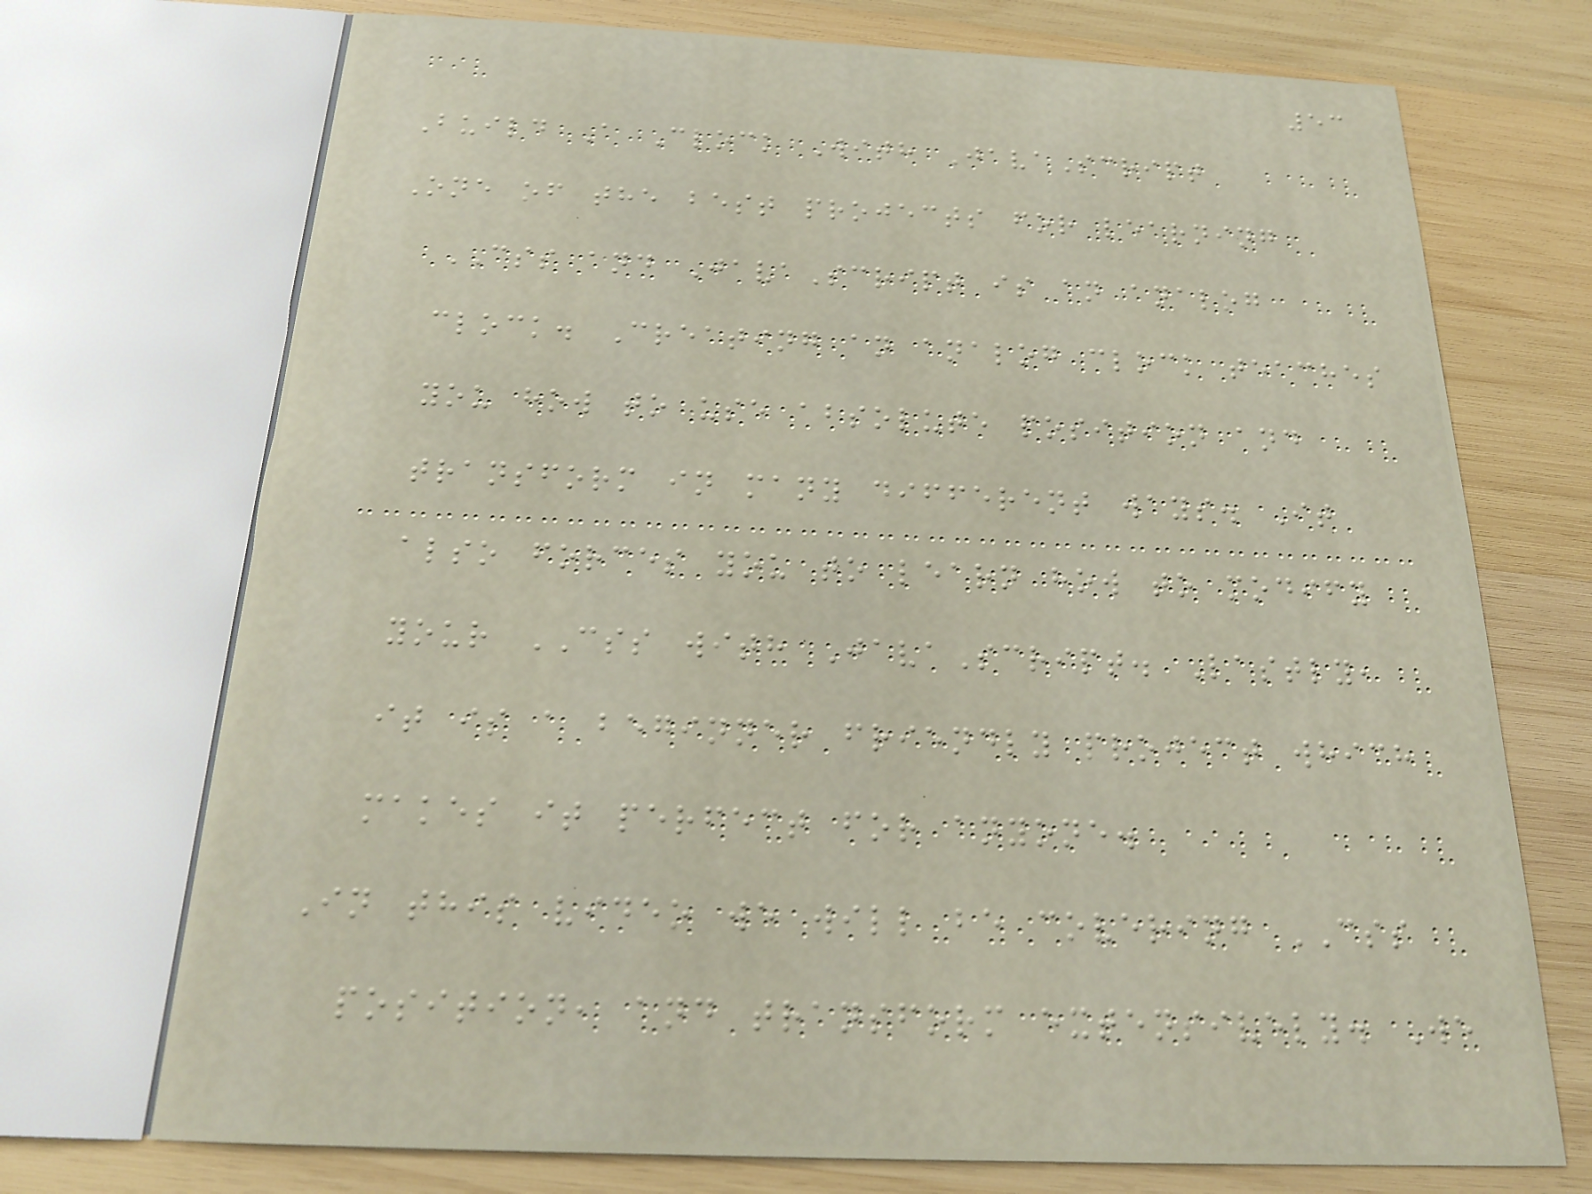53
Build A Clock With JavaScript
One of the best projects for learning
CSS and JavaScript is an analog
clock. Creating an analog clock teaches
you how to use absolute position and
transform in many different ways. It
also forces you to learn how to modify
your CSS with JavaScript. Lastly,
it is a beginner friendly project which
makes it perfect for anyone.
In this video we will be covering CSS
position, and transform extensively. We
